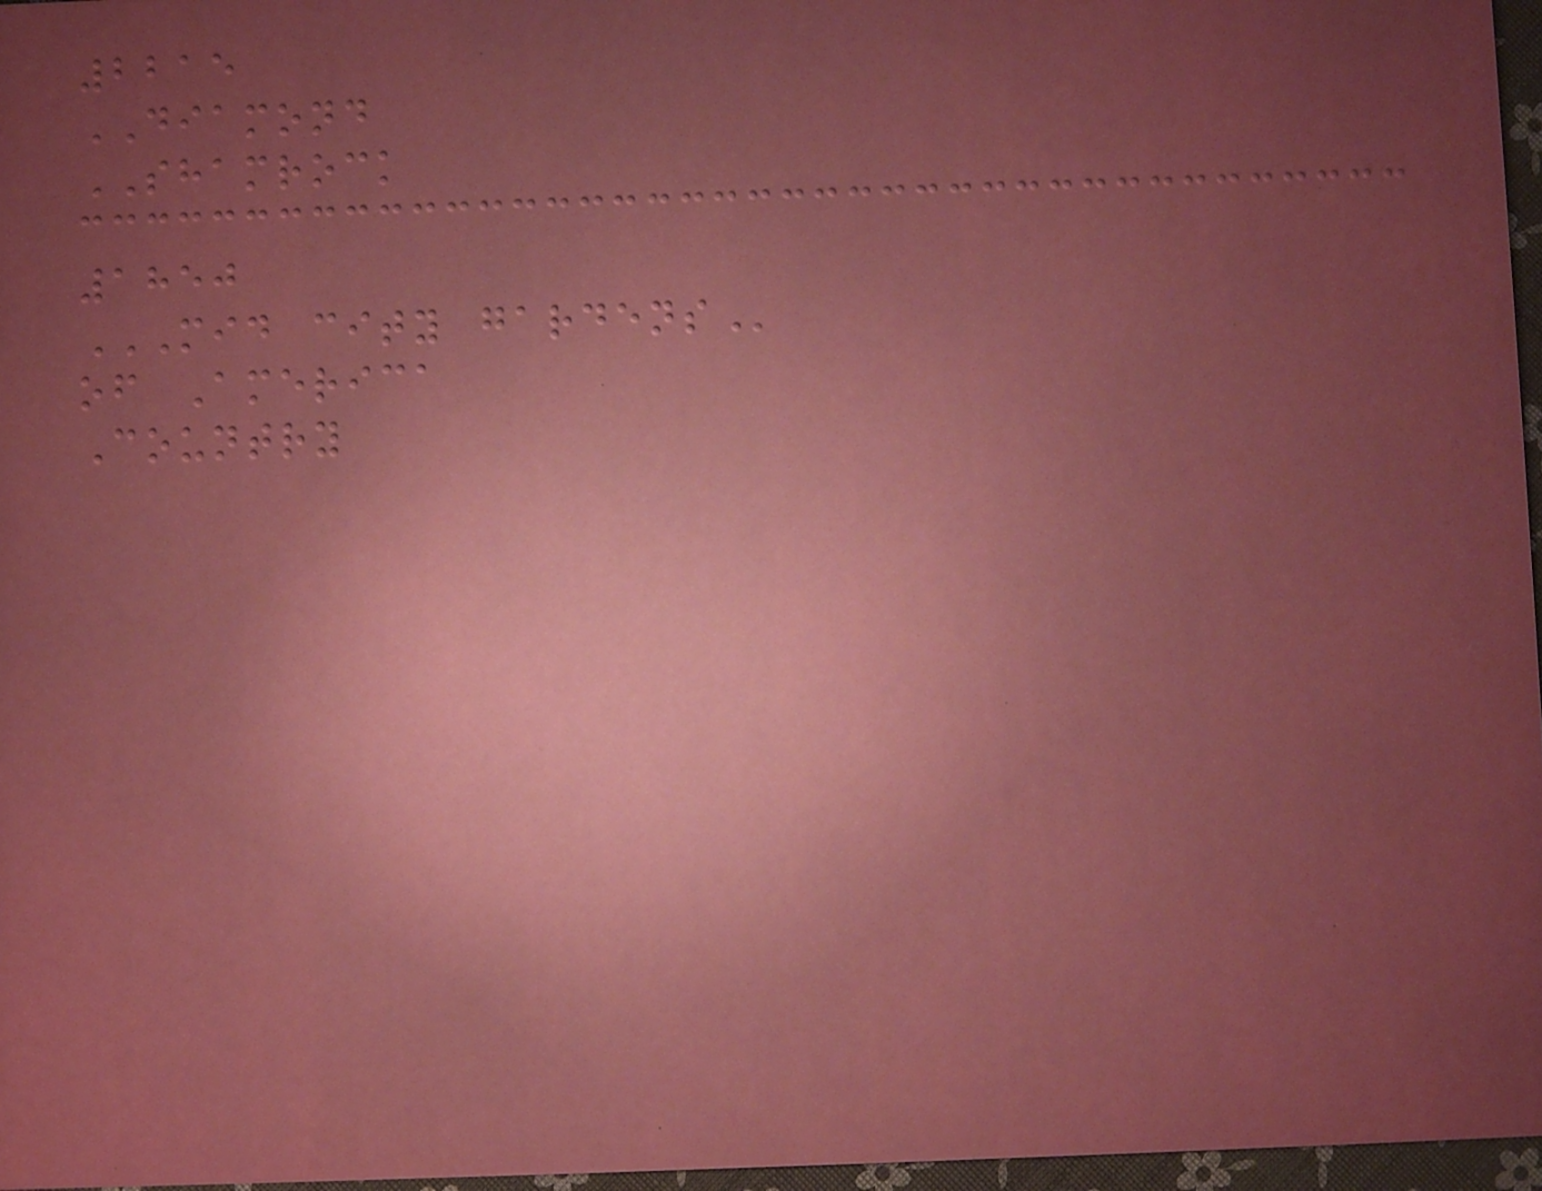2215
DIAMOND
SHAMROCK
1850
MID CITY GARDENS
of America
Country
